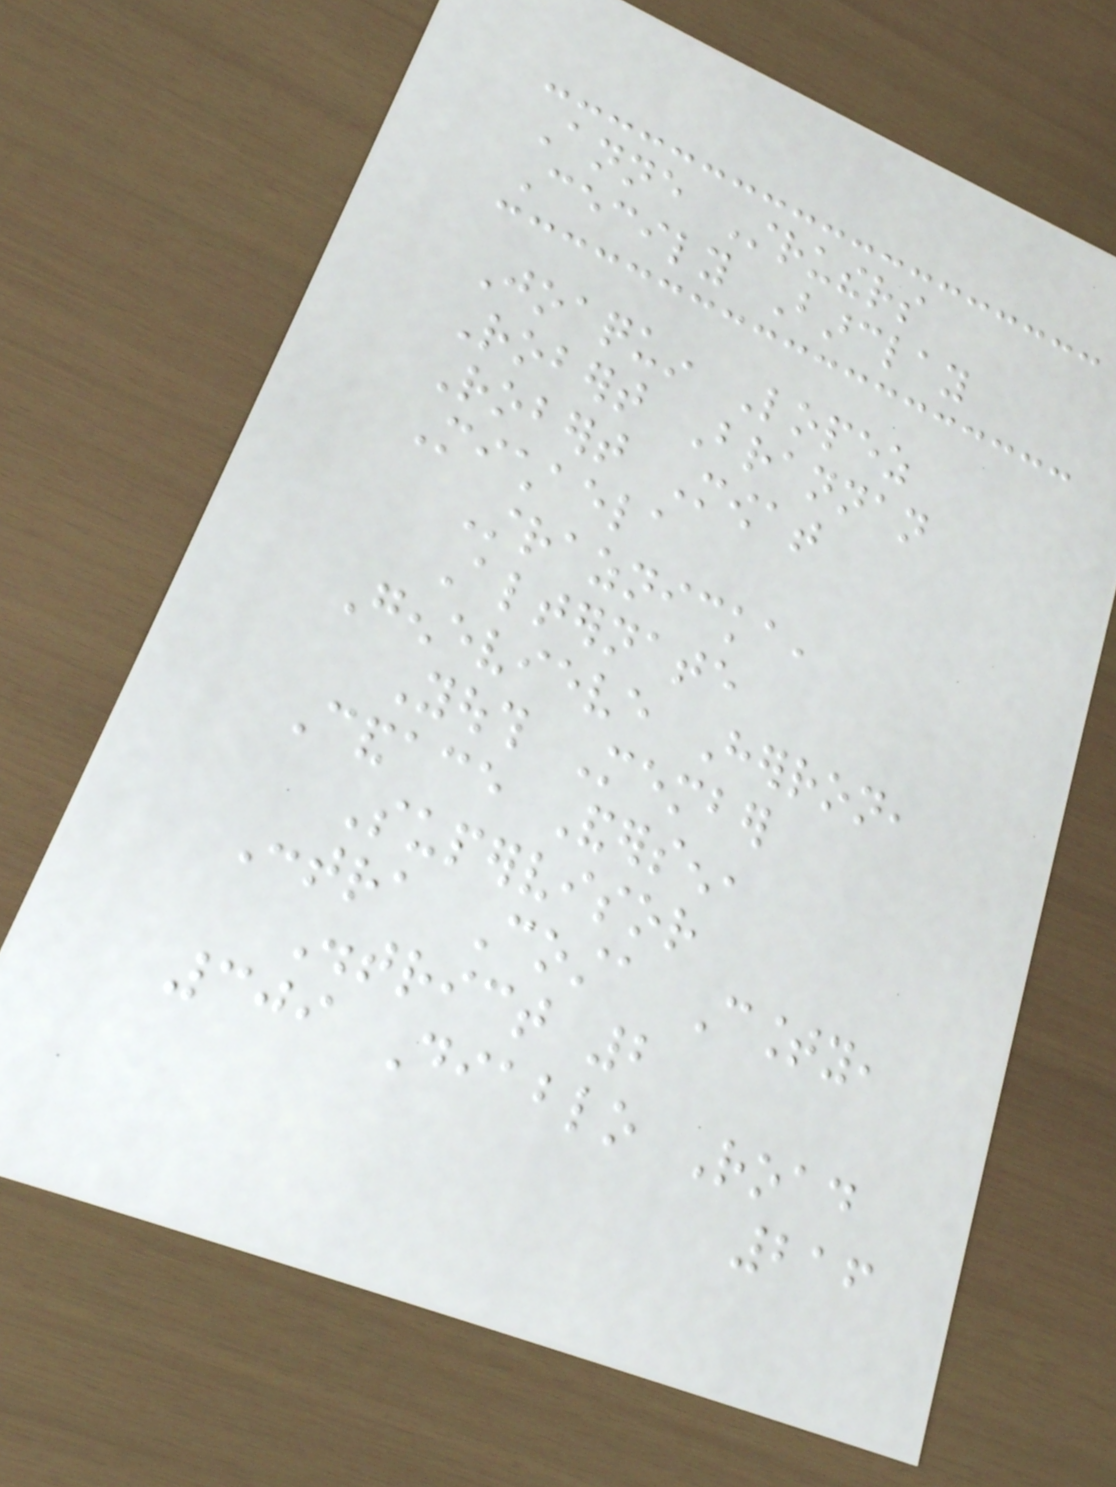Anne Struthers
Cecily Barclay
Joaquin Lopez
Robert Brannan
Robert Mowat
Michaela
Straznicka,
Alternate
Genevieve Herron,
Youth Member
Candace Andersen,
Supervisor
Contra Costa County,
District 2
309 Diablo Road
216
